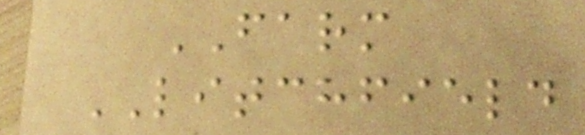FARM
LITCHFIELD
